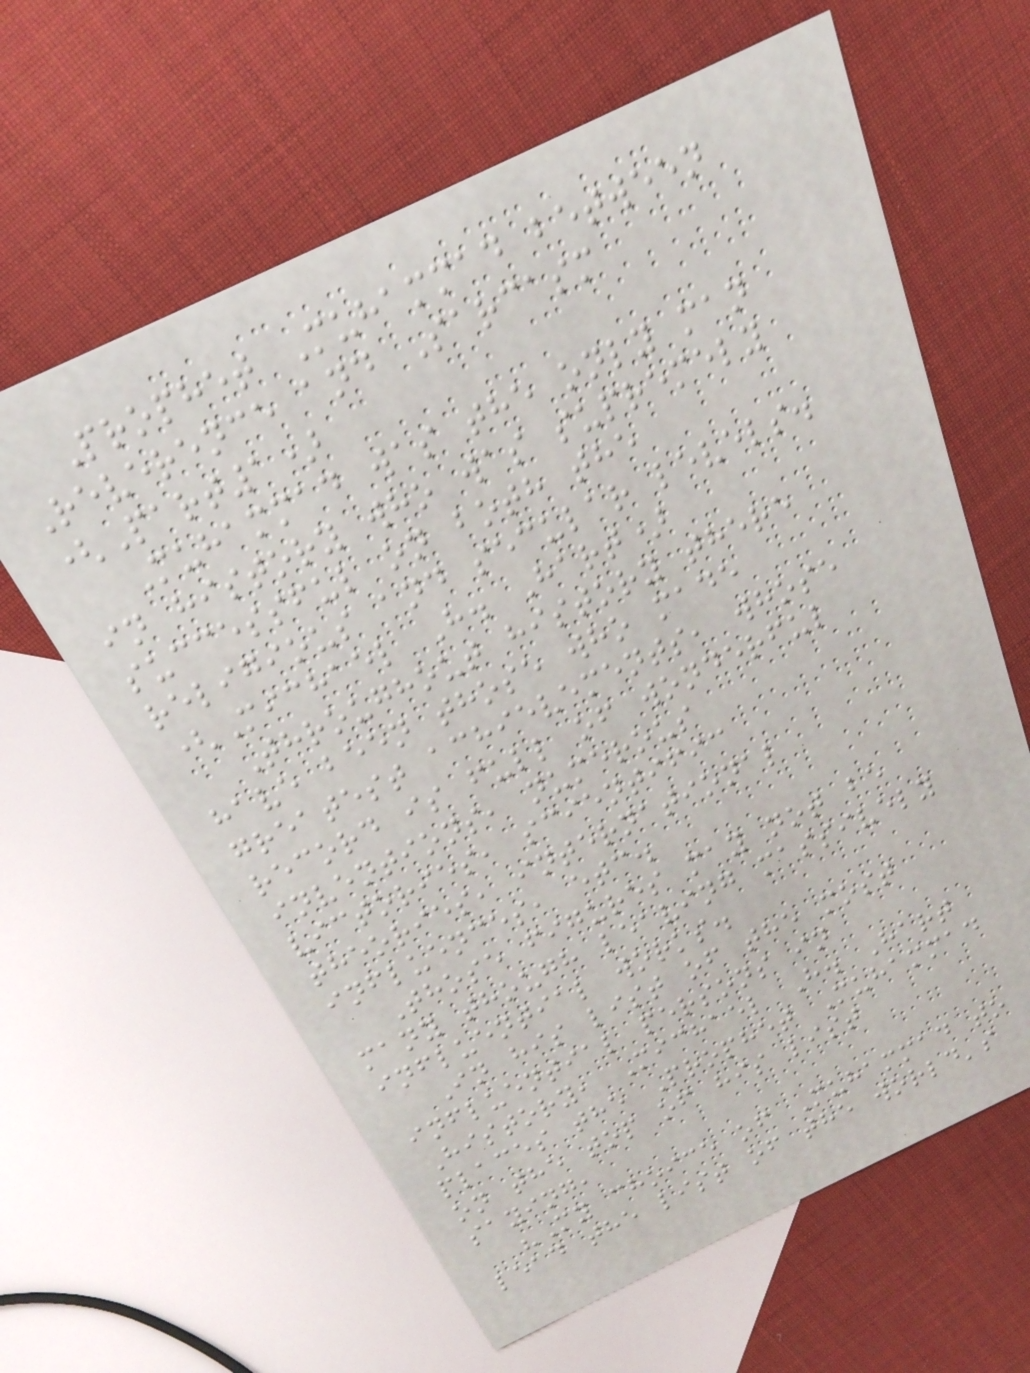Prophet Muhammad between
Reverence and Sarcasm
(Part1)
Muhammad was the only man
in history who was supremely
successful on both the
religious and secular levels.
(Michael H. Hart)
Throughout history there
have been those who made
greatest achievements, whose
record is full of wonderful
inventions, numerous
victories, scientific
theories, international
influences, etc.
Those figures may not be
many though leaving massively
influential works.
In his list of the most
influential persons in
History, Michael H. Hart
places the Prophet Muhammad
on the top of his list
saying,
"My choice of Muhammad to
lead the list of the world's
